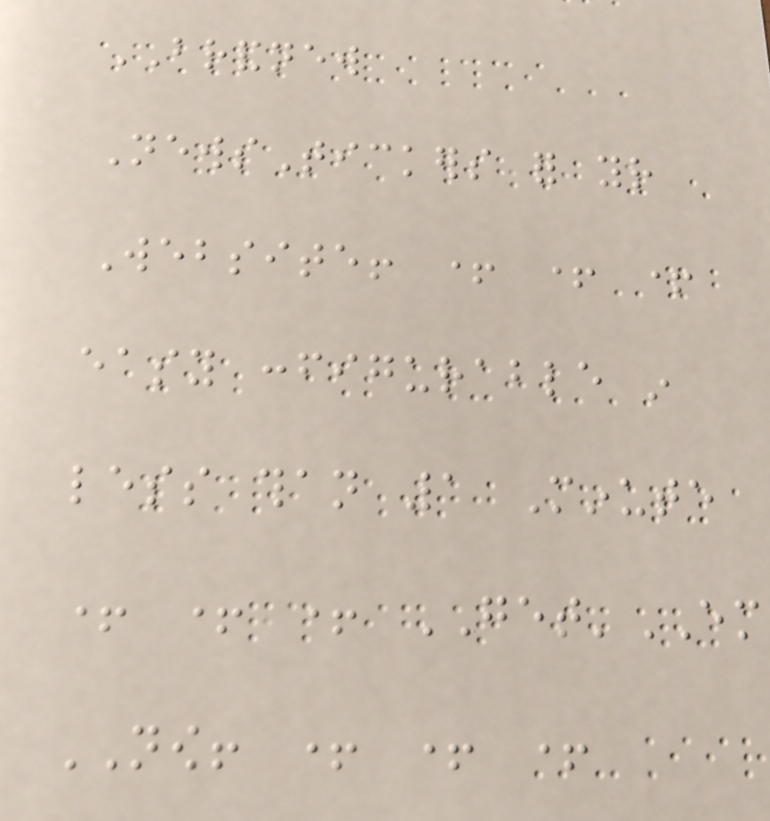BRANDNEW
NewsTickers for your
Website! + + +
easy configurable in
less than 1 Minute
+ + + GET'EM
NOW! + + +
